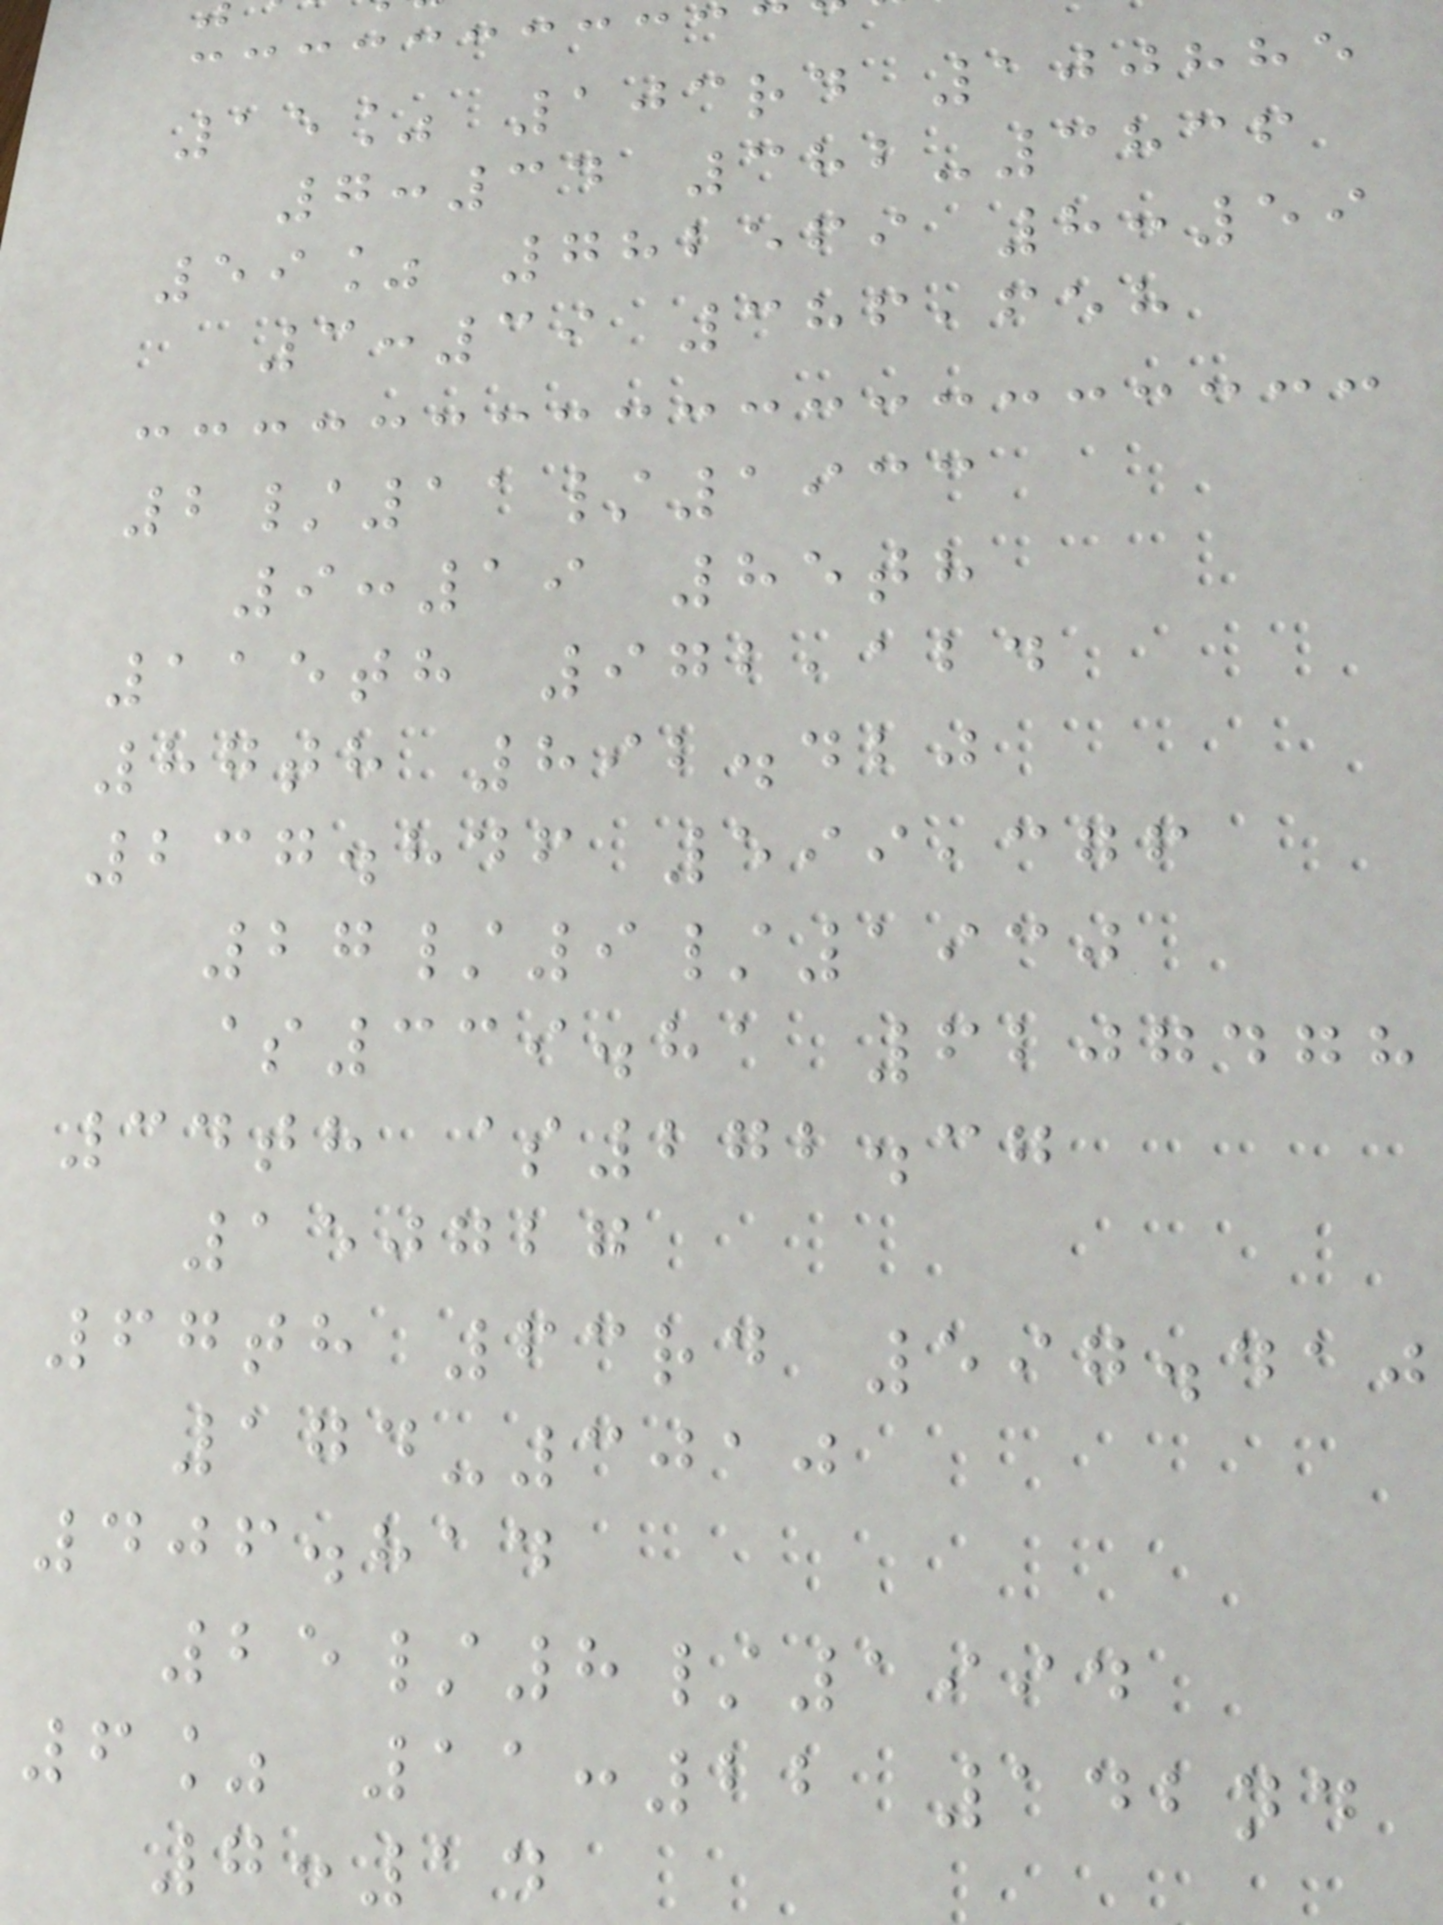15% 103rd 100885
7:34 382-3836
59% 782569 8:59
3:39 386,658
2/11/1933
9:19 85th
115th 972,124
87th 892.420
237.846 599,376
27/9/1930
$339.81 6207478
34th $272.37
150727
67th 63rd 597.410
174-3010
406.814
25/8/1994
6% 11:22 142nd
7:14
